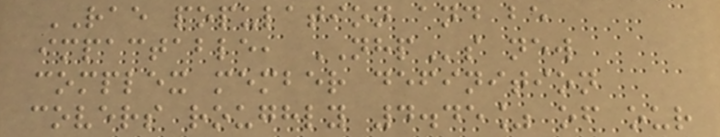RAE population and be
impactable, NHPs new
complex member definition
covers roughly 4.45% of our
